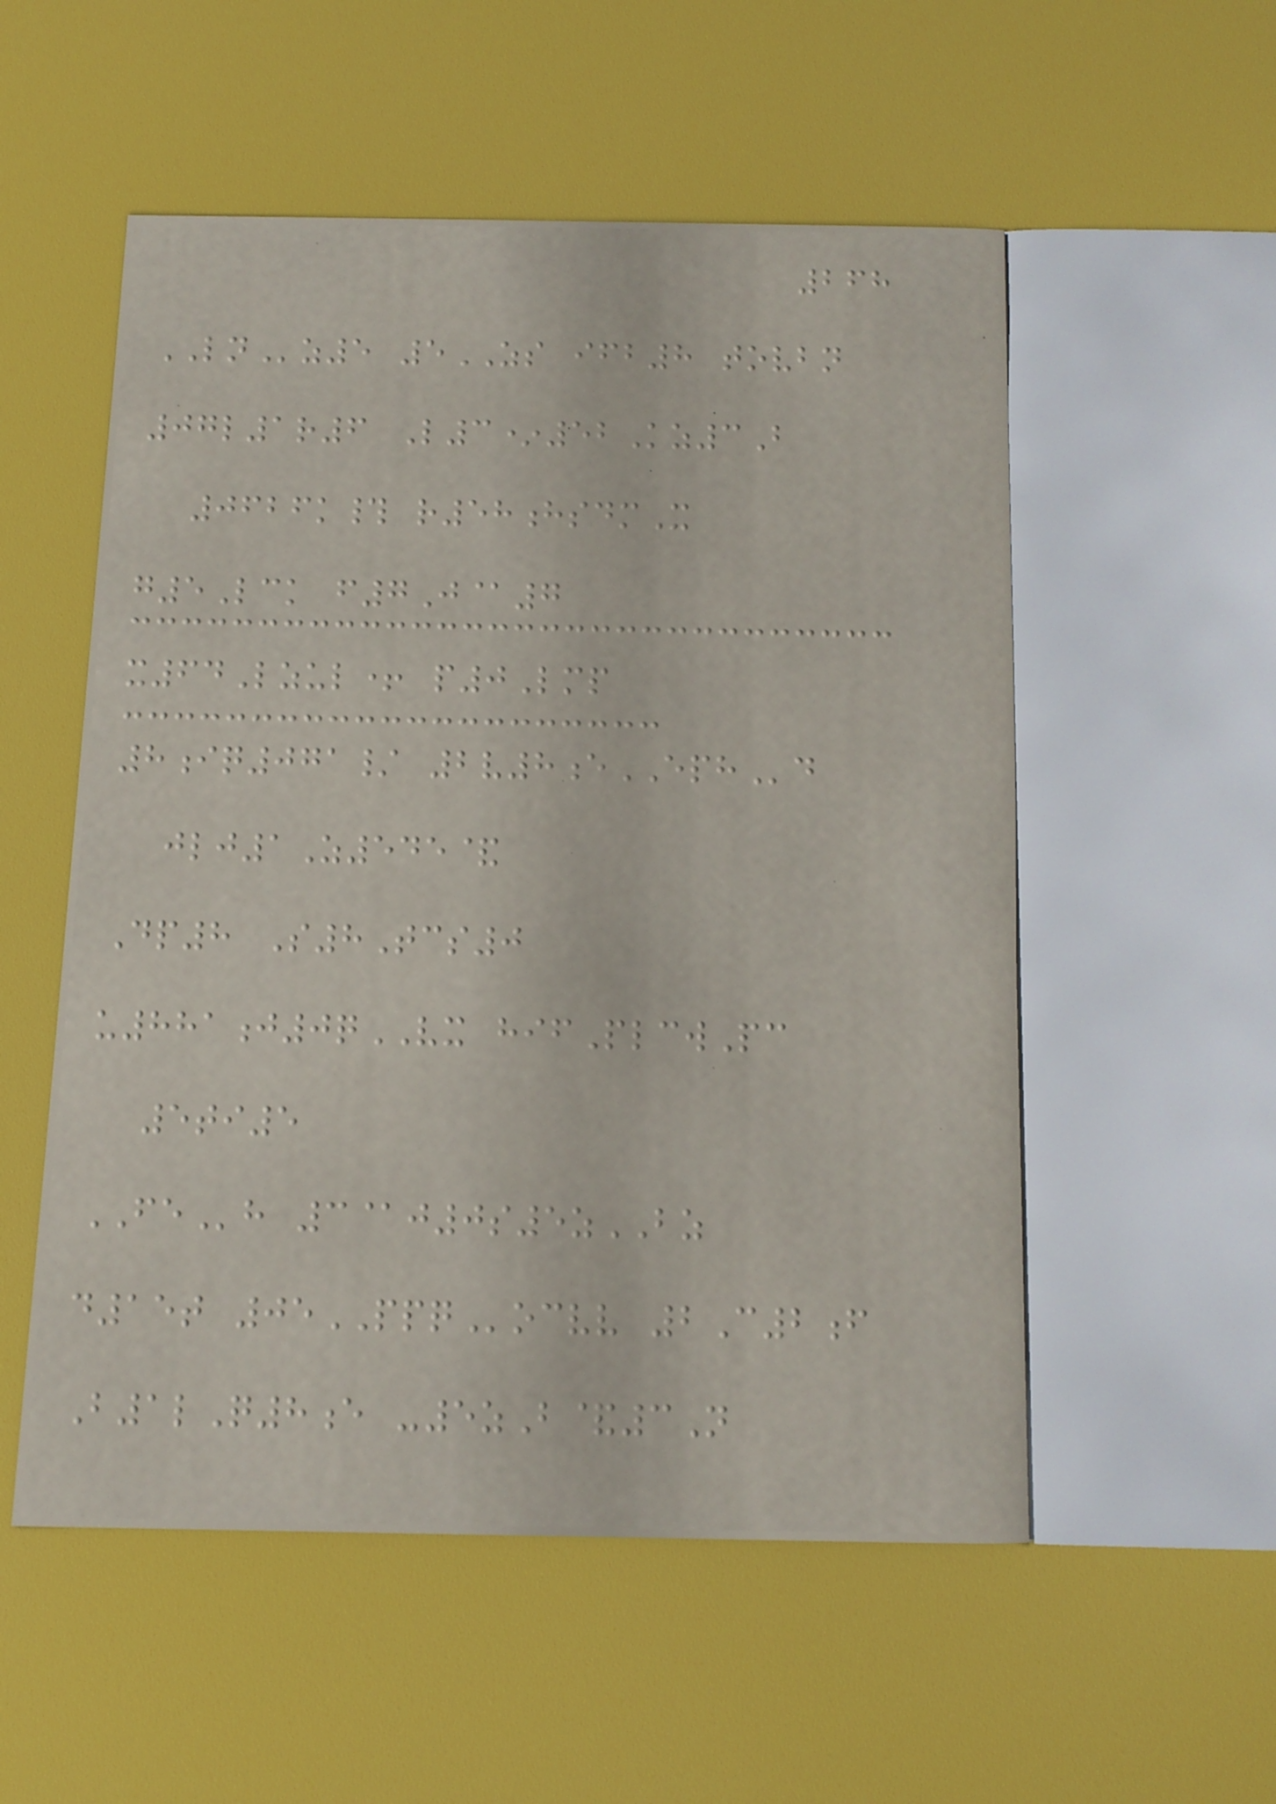268
LNz5 5ZS ifb8 tovbn
07l1r6 L3*52Kz3B
0626k# r58hsdmX
g5Lck f7J@7
x64Lzul+ p0Lmp
8iq071/ 2v8eEPHd
jlj1Z545&
Dp8 S8Tcs0
u881j0qVX hifPlcwPc
5ti5
FEh 3@j0s5zBZ
d15t 05PPQocvv 2C2f
B1lQ8e -5zB&3N
